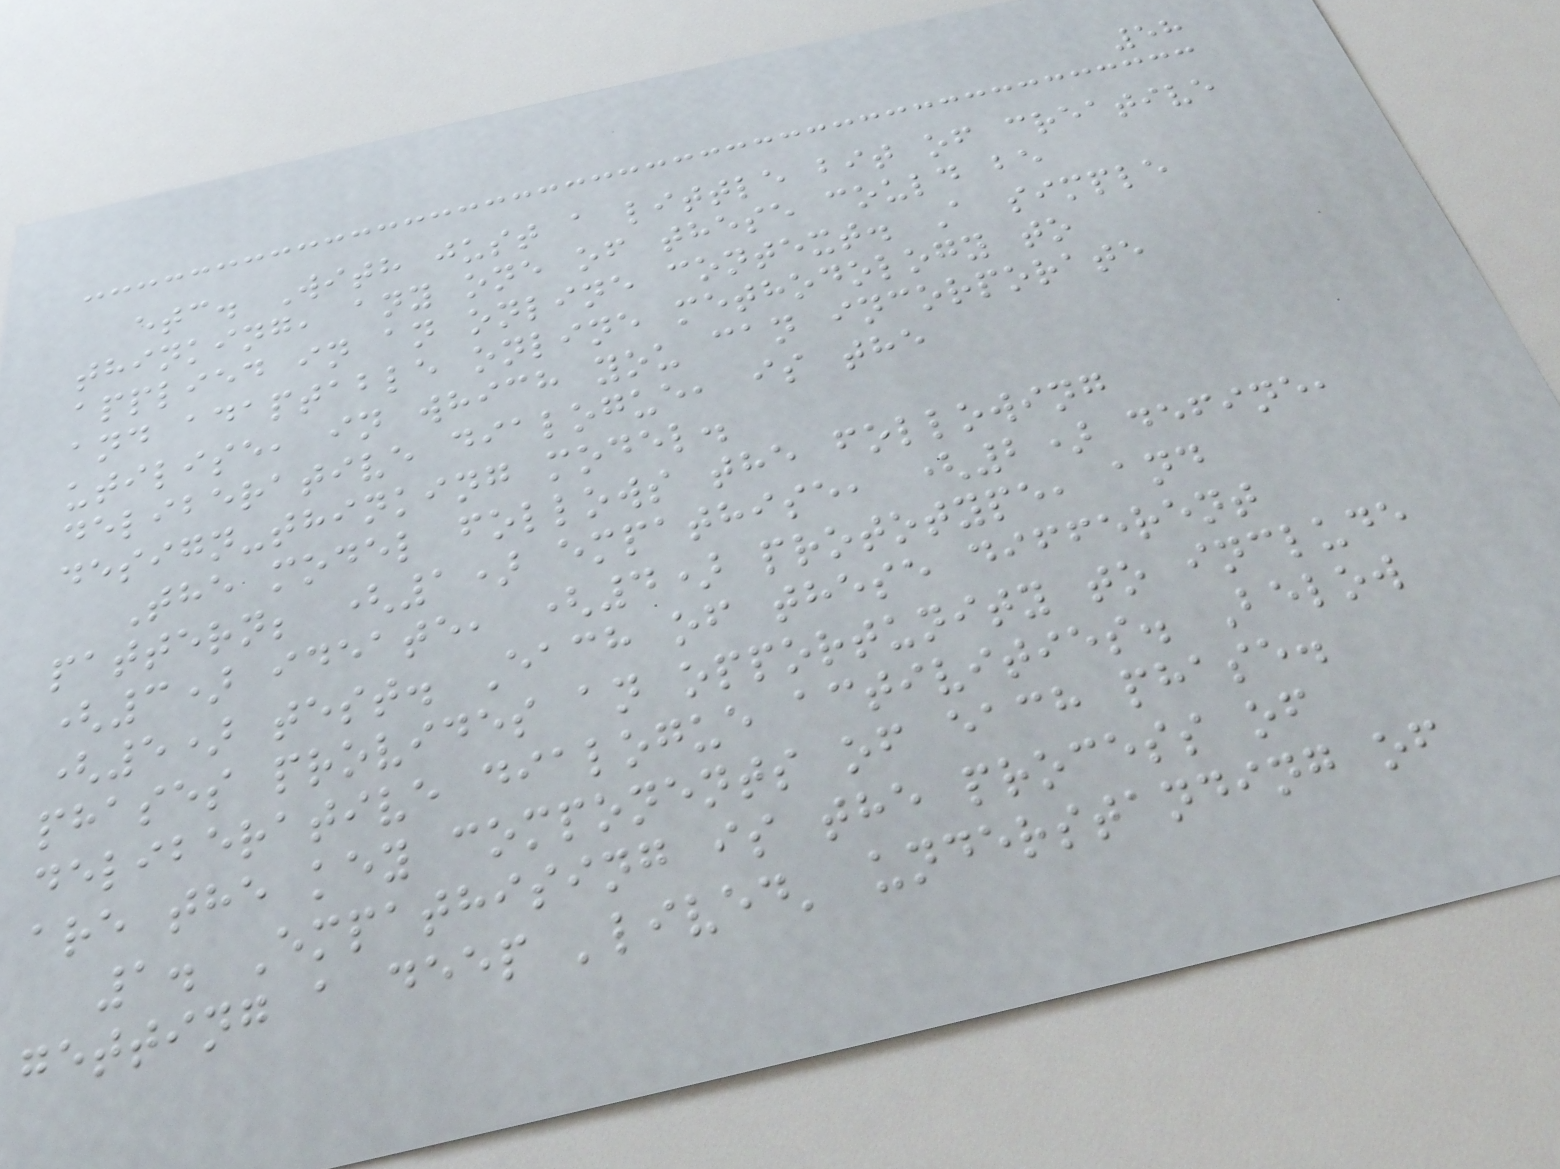58
etc. With just a little bit of creative
thinking, any one of these could be
applied in an online context. A simple
and adaptable online methodology to
utilise, in which you can incorporate
deliberative dialogue, is the
design-thinking model.
The model follows the following
pattern; (1) empathise, (2) define,
(3) ideate, (4) prototype, and
(5) test. Each of these different
phases provides an opportunity to include
deliberative dialogue activities. Below
are the key components of each phase.
1. Empathising is the process of
getting a deep 'lived' understanding of
